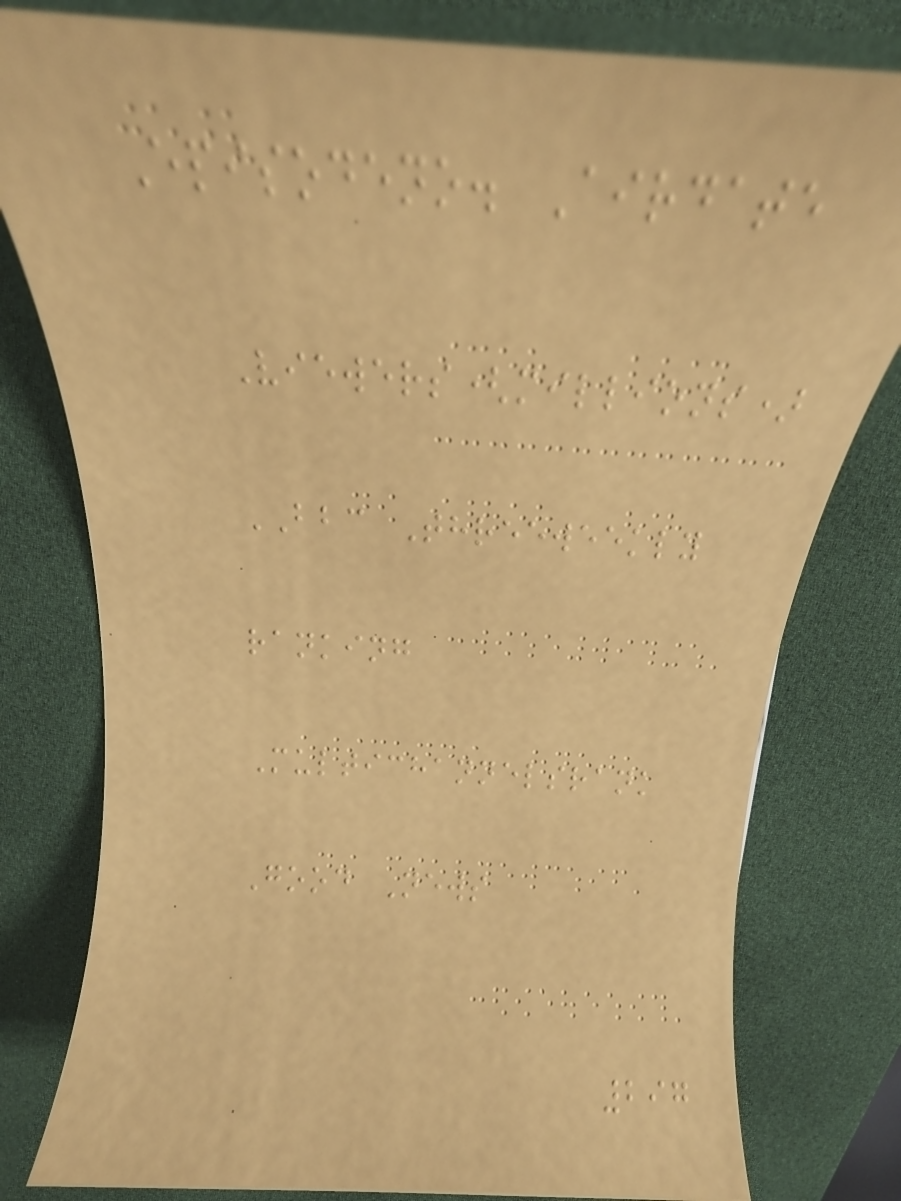Episodeno. Airdate
Viewers(millions)
BBC Threeweekly
ranking
Multichannelsrank
Good News
297
